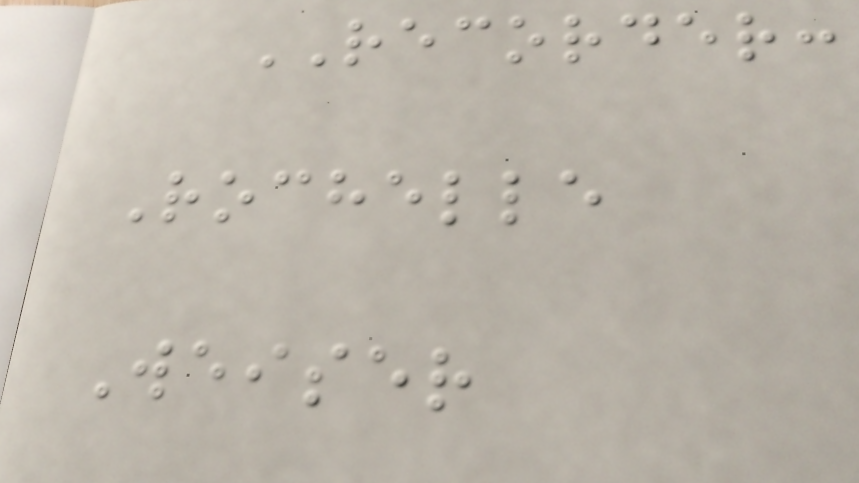RECORDER:
Rochelle
Weiser
